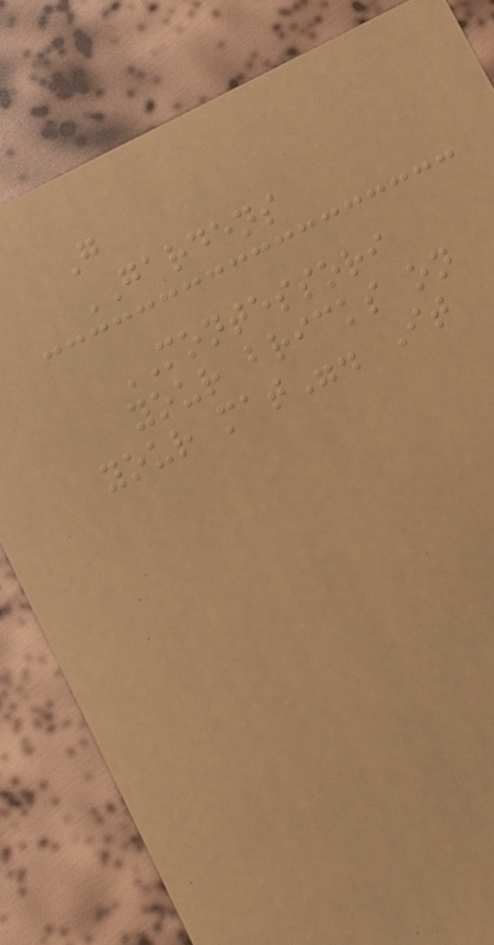G
GARDENS
MONTESSORI
your bricks on
your mat". It
